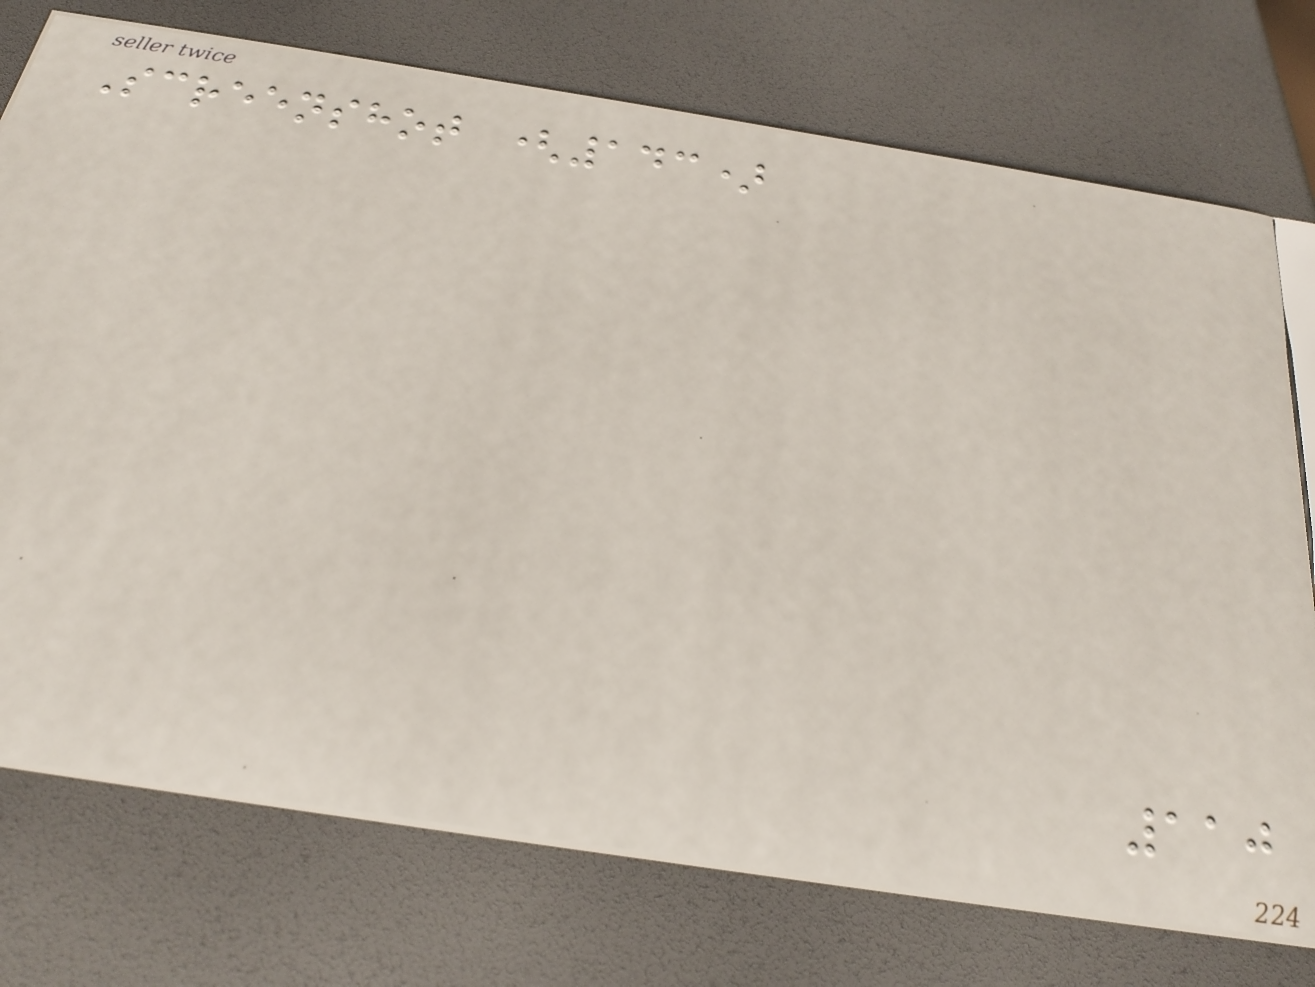Screenshot (143)
110
